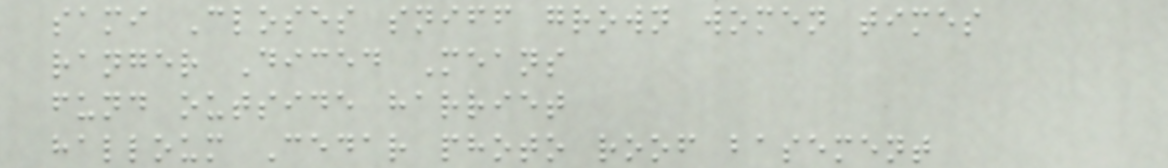sami Closes sniff grown women times
ranger Diced Means
fund outside harriet
halloum Cedar photo roof basement
